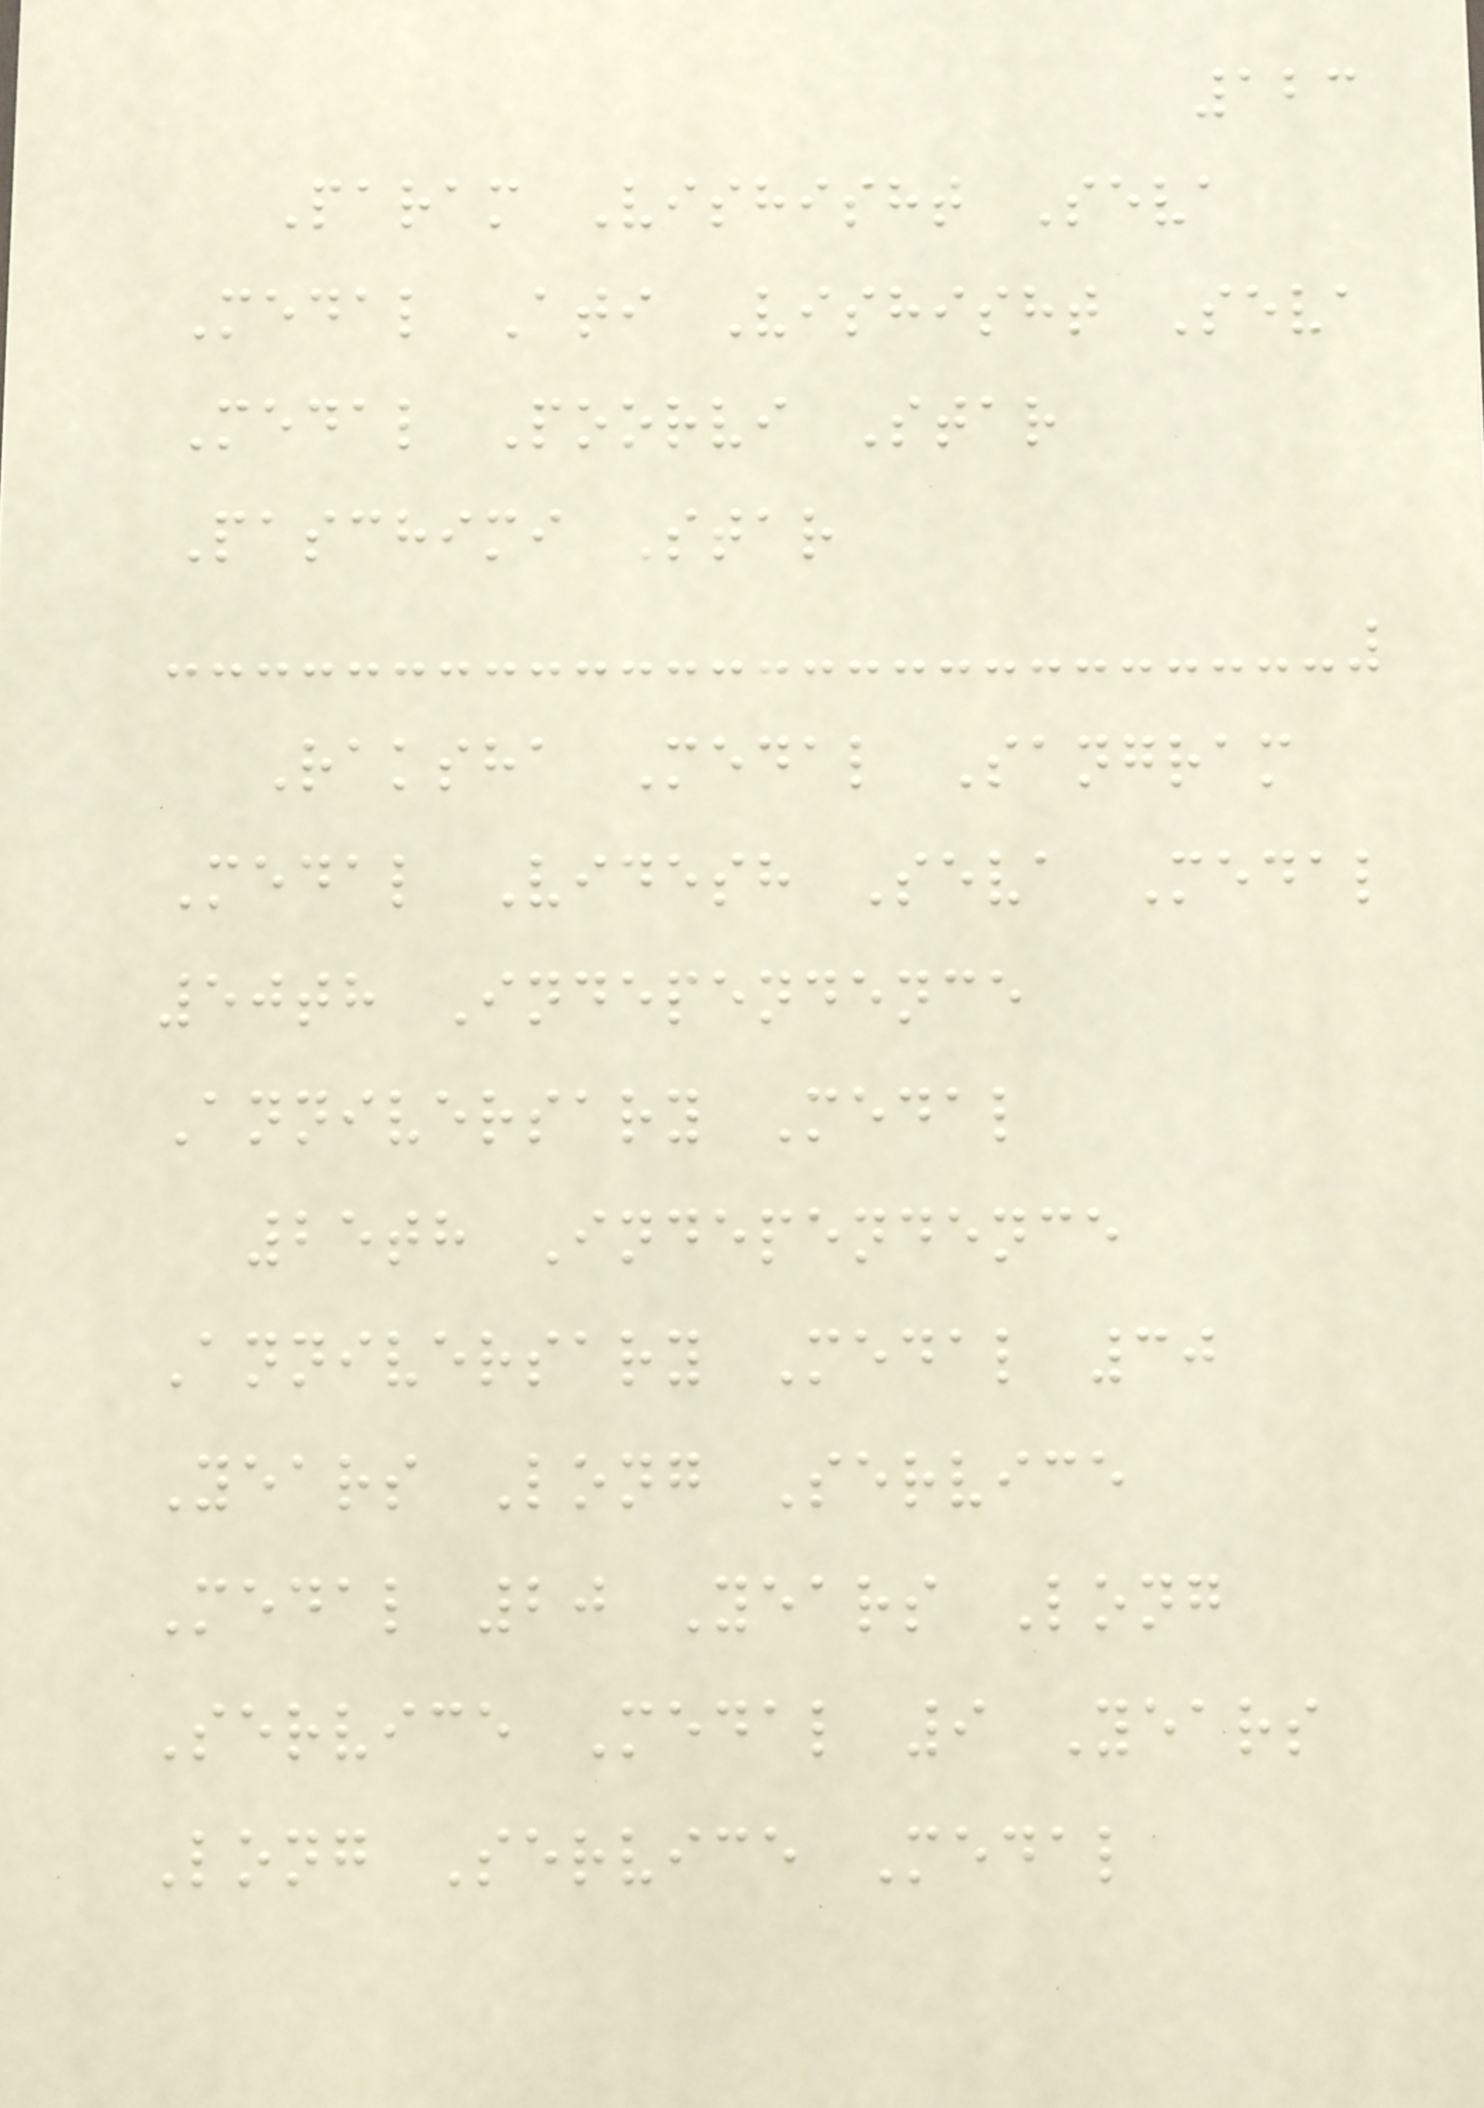123
Param Vishisht Seva
Medal Ati Vishisht Seva
Medal Poorvi Star
Paschimi Star
Raksha Medal Sangram
Medal Videsh Seva Medal
50th Independence
Anniversary Medal
25th Independence
Anniversary Medal 30
Years Long Service
Medal 20 Years Long
Service Medal 9 Years
Long Service Medal
